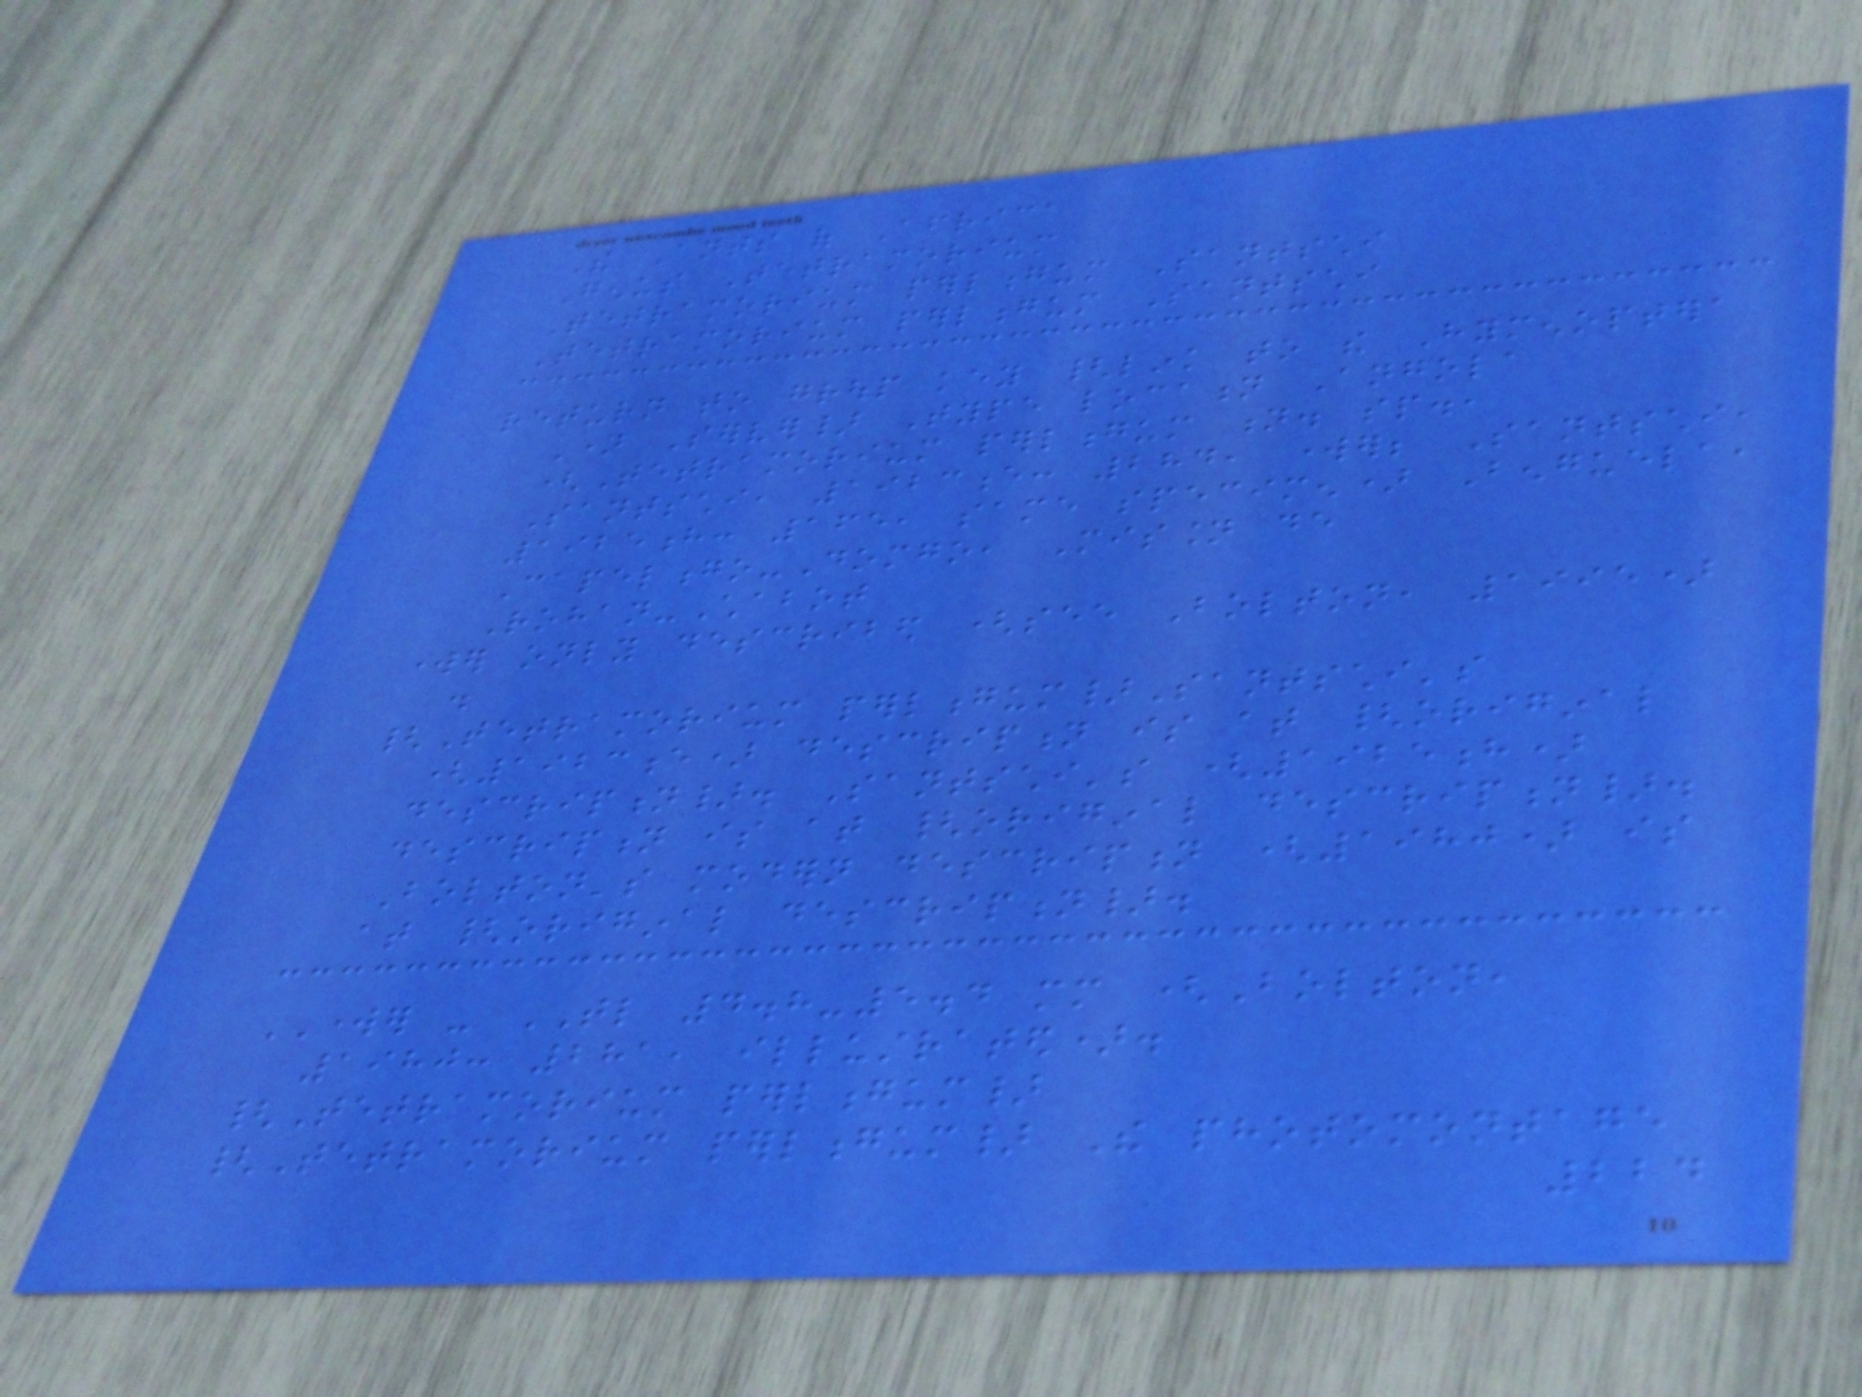The Ants of Africa
Genus Tetramorium
Tetramorium perlongum Santschi
Tetramorium perlongum Santschi
return to group key {link to the Hymenoptera
Name Server} Type location Angola
(Tetramorium perlongum n. sp.,
Santschi, 1923e: 284, worker; Santschi,
1925h: 165, same specimen) Benguela,
Capelongo-Domgo, Mission de
Rohan-Chabot
worker only described (see Bolton, 1995)
.
{Tetramorium perlongum}Santschi's
(1923e) description is at {original
description}. Santschi's (1925h)
description is at {original description}.
Bolton's modern description (1980) is
at {original description}.
WORKER - TL 4.8-5.4 mm (Bolton,
1980: 281, illustrated).
{Tetramorium perlongum}
{Tetramorium perlongum} The photomontage
224
